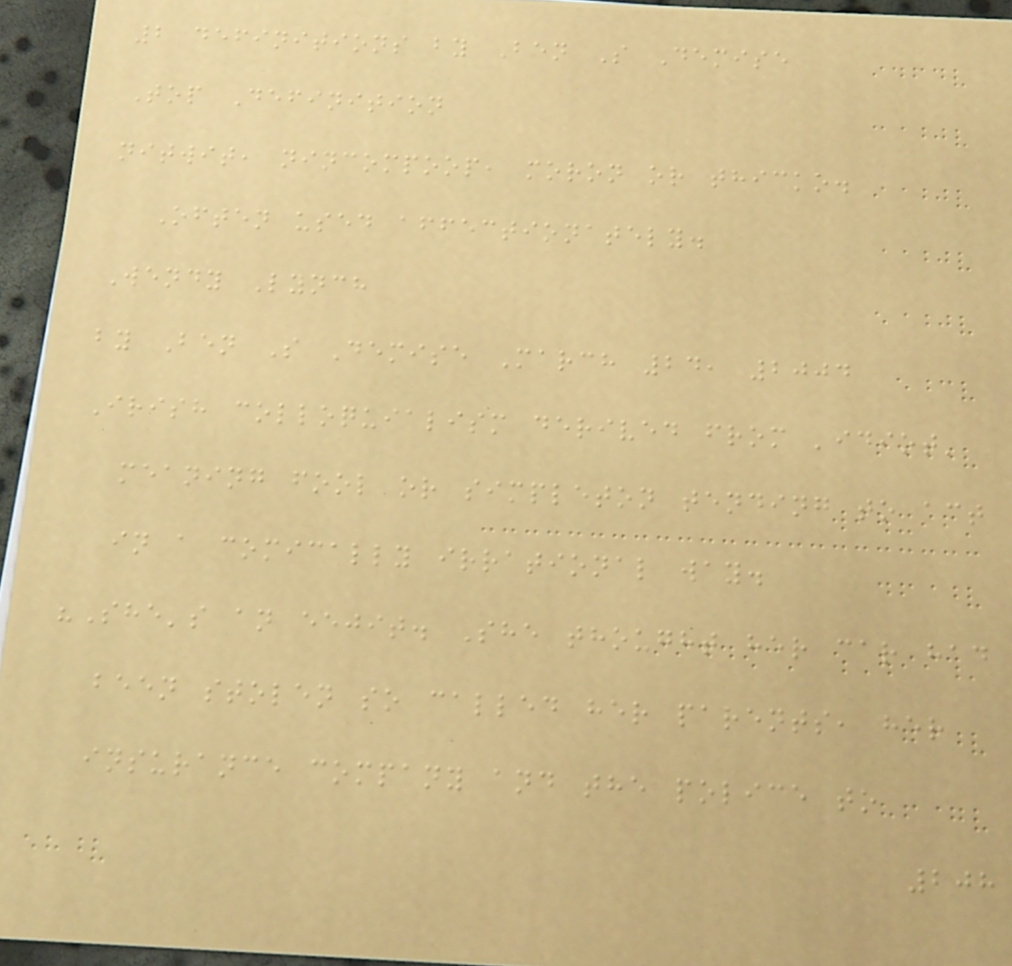2 definitions by Ben S Demise
Top Definition
nitwit, nincompoop, moron or thicko.
Often used affectionately.
Wendy Lynch
by Ben S Demise March 24, 2004
Irish colloquialism derived from 'idiot'
meaning fool or simpleton tending to act
in a comically irrational way.
"She's an eejit. She thought her car had
been stolen so called her parents, her
insurance company and the police to
208
